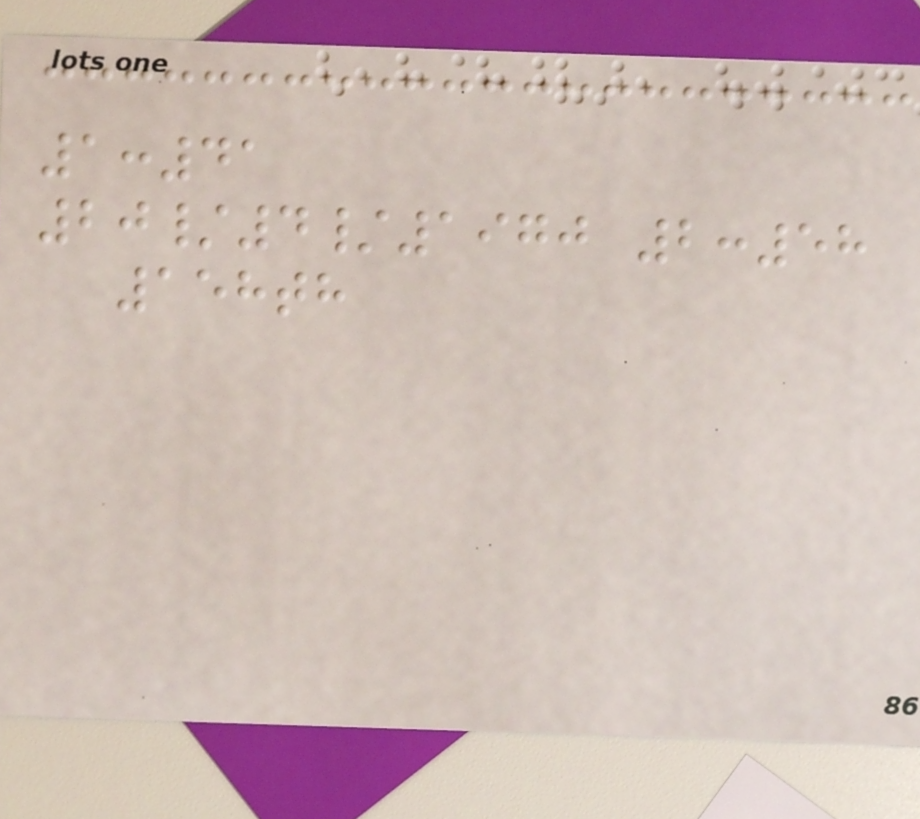1:41
20/4/1970 2:58
158th
